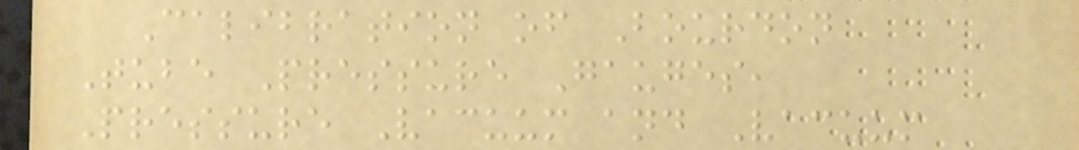Calibration of Bourdon
Tube Pressure Gauges,
Pressure Vacuum and Vacuum
